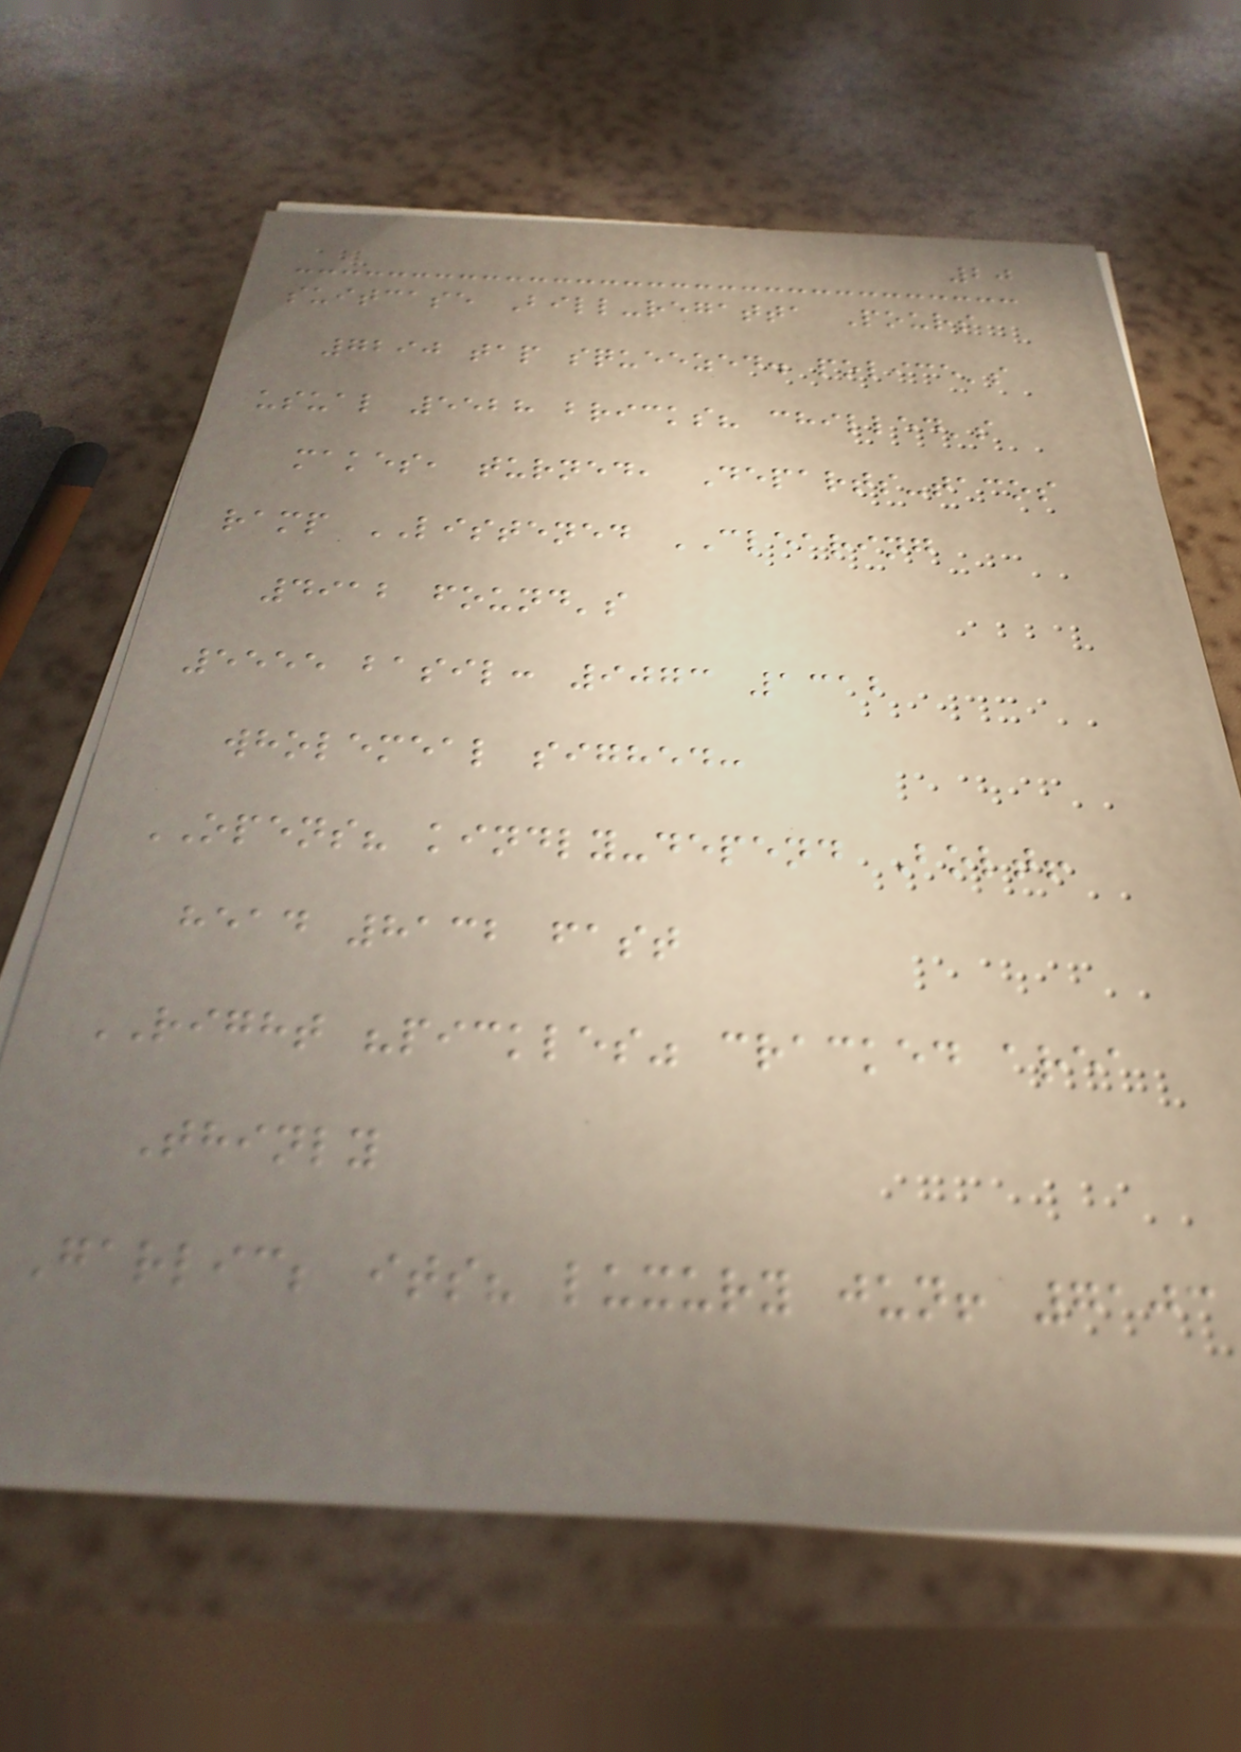20
suitcase Bill-regatta Pours
7290 tap squeezed. police's
usual 5528 bricks? chilled's
makes, turned, Departs-tacos
ramp LISTENED CLEARING
4912 found's
5555 basil: 9073 1312
wholemeal sighed:
OPENS? kindly-depend Bolt!
head 8132 fast
RIGHT "pickles" cracked area
Thinly
Garlic; its? luxury jun! 7103
